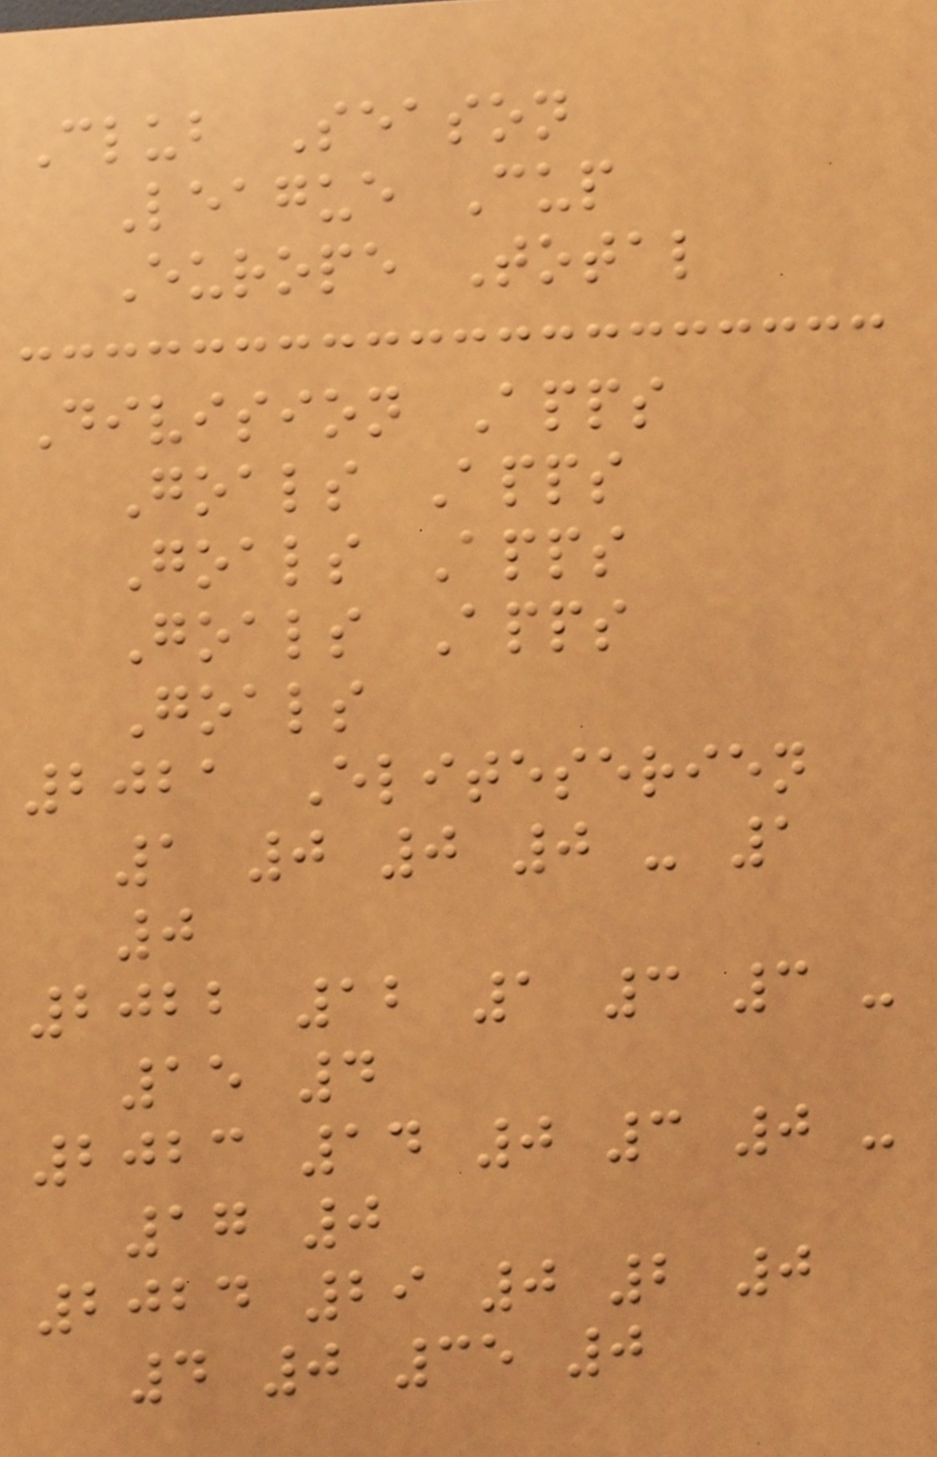Club Season
League Cup
Europe Total
Division Apps
Goals Apps
Goals Apps
Goals Apps
Goals
2021 Eliteserien
1 0 0 0 - 1
0
2022 12 1 3 3 -
15 4
2023 14 0 3 0 -
17 0
2024 29 0 2 0
4 0 35 0
